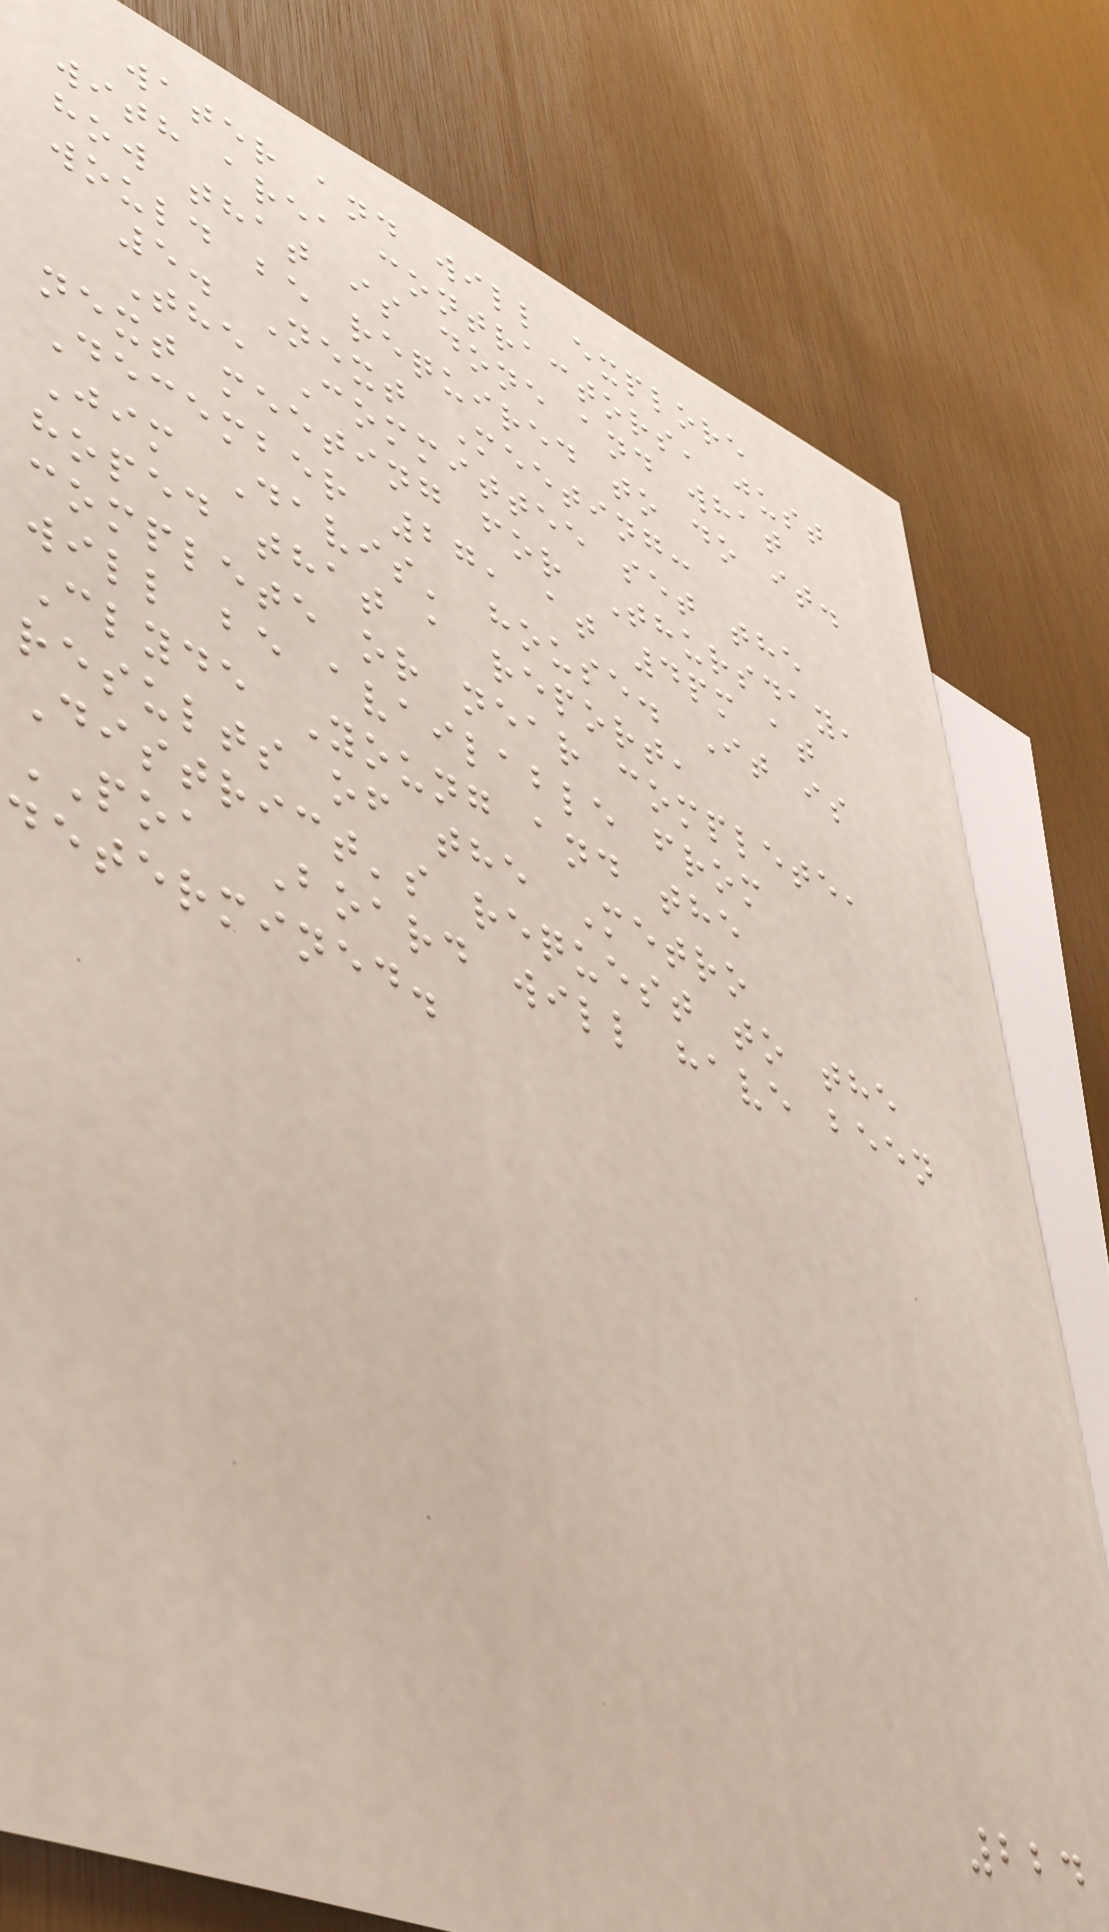water and will explore
with area contractors, just
how that is done and what
would be required to do it.
5. Next Meeting:
The Committee set the
next meeting for Thursday,
December 27, at 4pm at
Jim Davis' house. It is
hoped that a report,
complete or near complete,
will be available from
Clyde Young and the
results of the Metro
District's request to the
POA Board will have been
determined.
224
